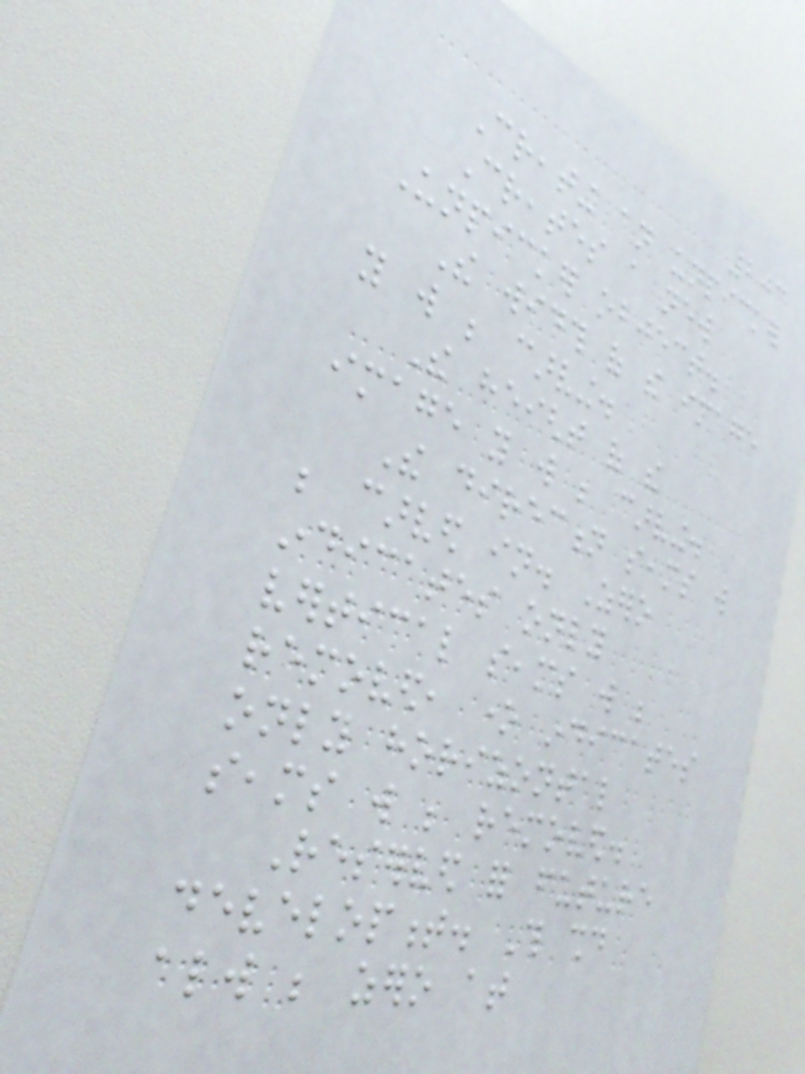203
Creating an unpicker
Creates a new
Unpicker object.
The width of the image
you will be carving.
The height of the
image you will be carving.
The direction seams will
be carved in. Zero
indicates only
vertical seams will be
removed, one indicates
only horizontal
seams will be removed.
Reserved for future
development. This should
always be zero at
